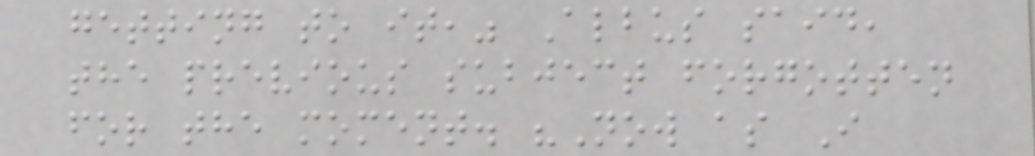getting to it," Albus said,
the previous subject forgotten
for the moment. "Now as I
